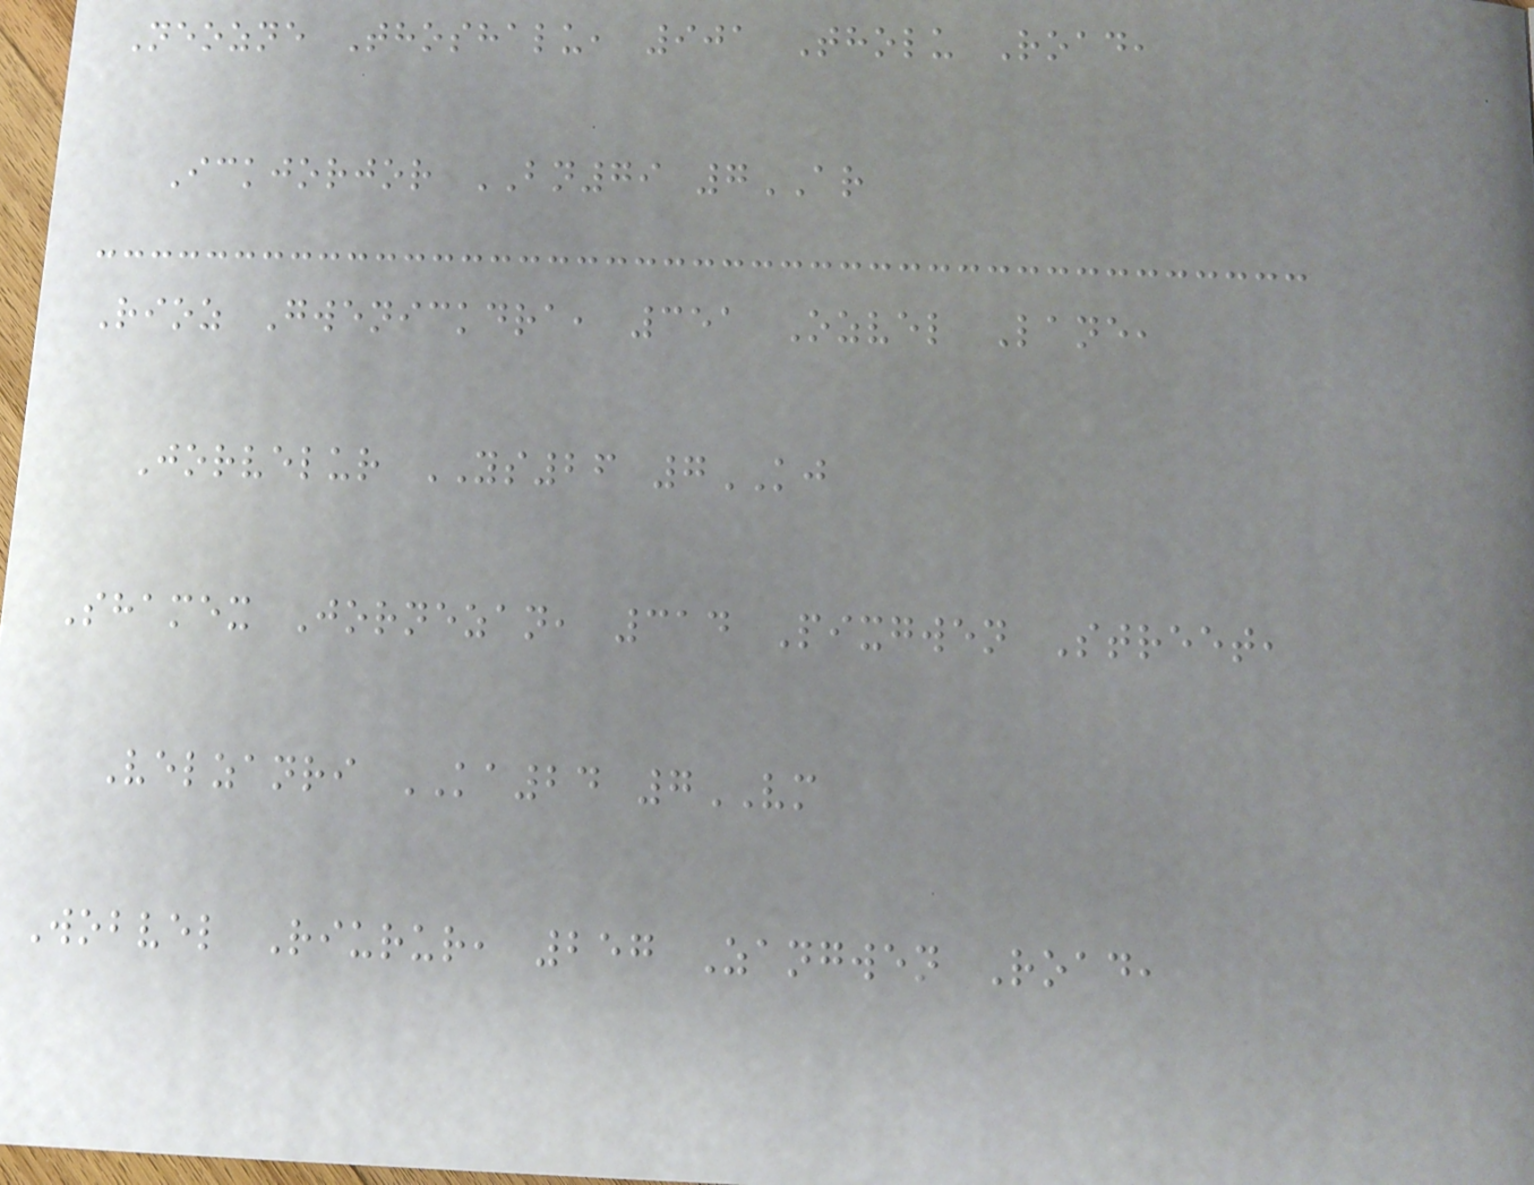Neozne Thoshalu, 901 Tholu Road,
Ickjorjor BN79 7AR
Rioz Gwenickdra, 351 Ozvel Lane,
Jorvelur YS26 7KJ
Shamex Jornezan, 314 Pixgwen Street,
Velzanri KA24 7VM
Wobvel Riurur, 257 Zangwen Road,
